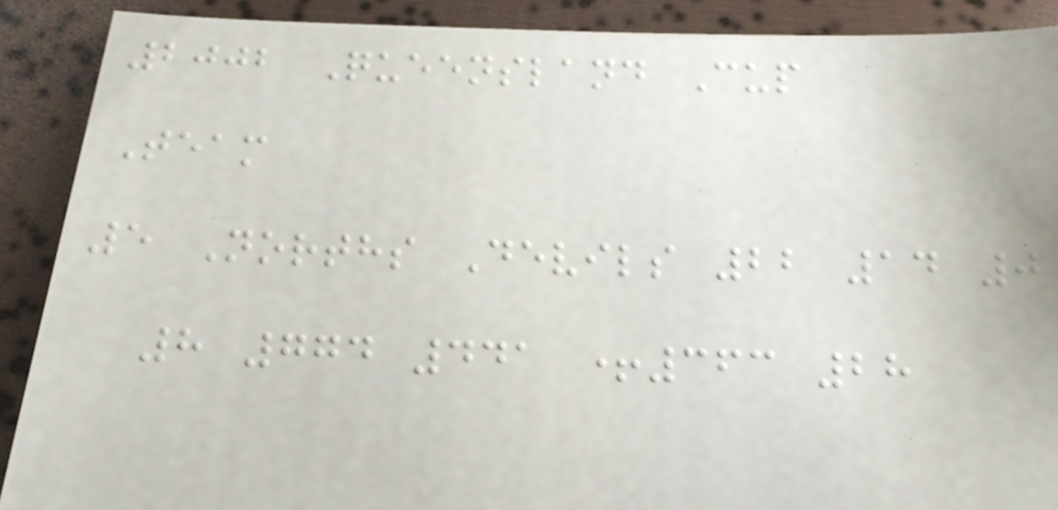2002 Queensland Cup
Team
5 Norths Devils 22 14 0
8 774 441 +363 28
